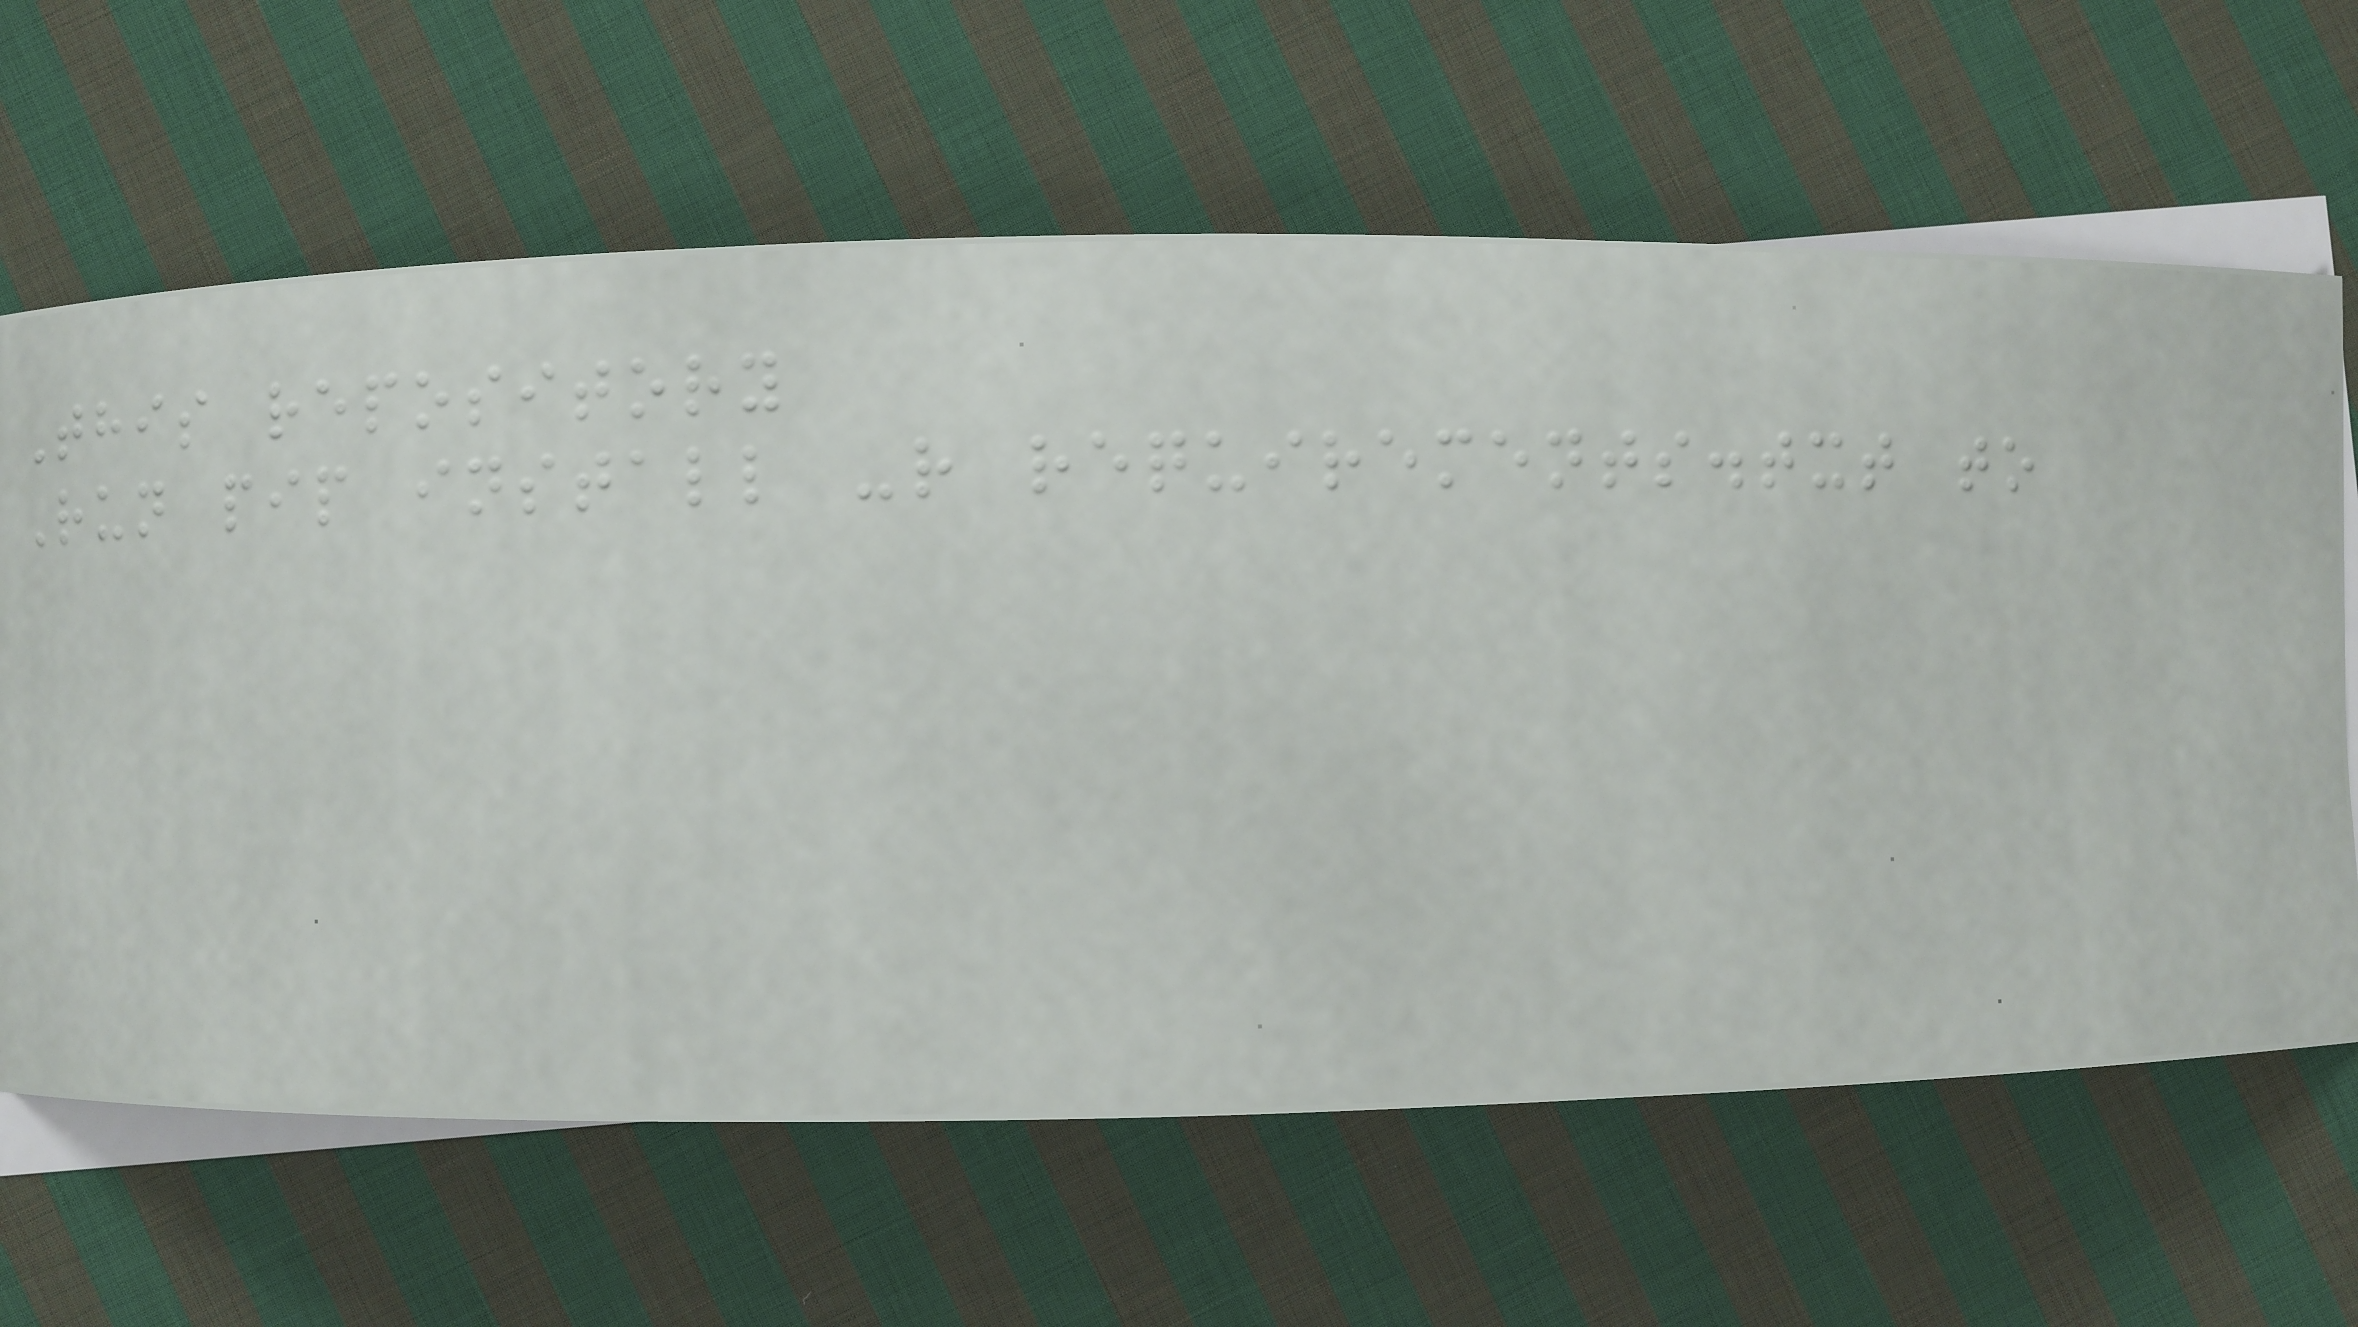This repository
Run pip install -r requirements.txt to
